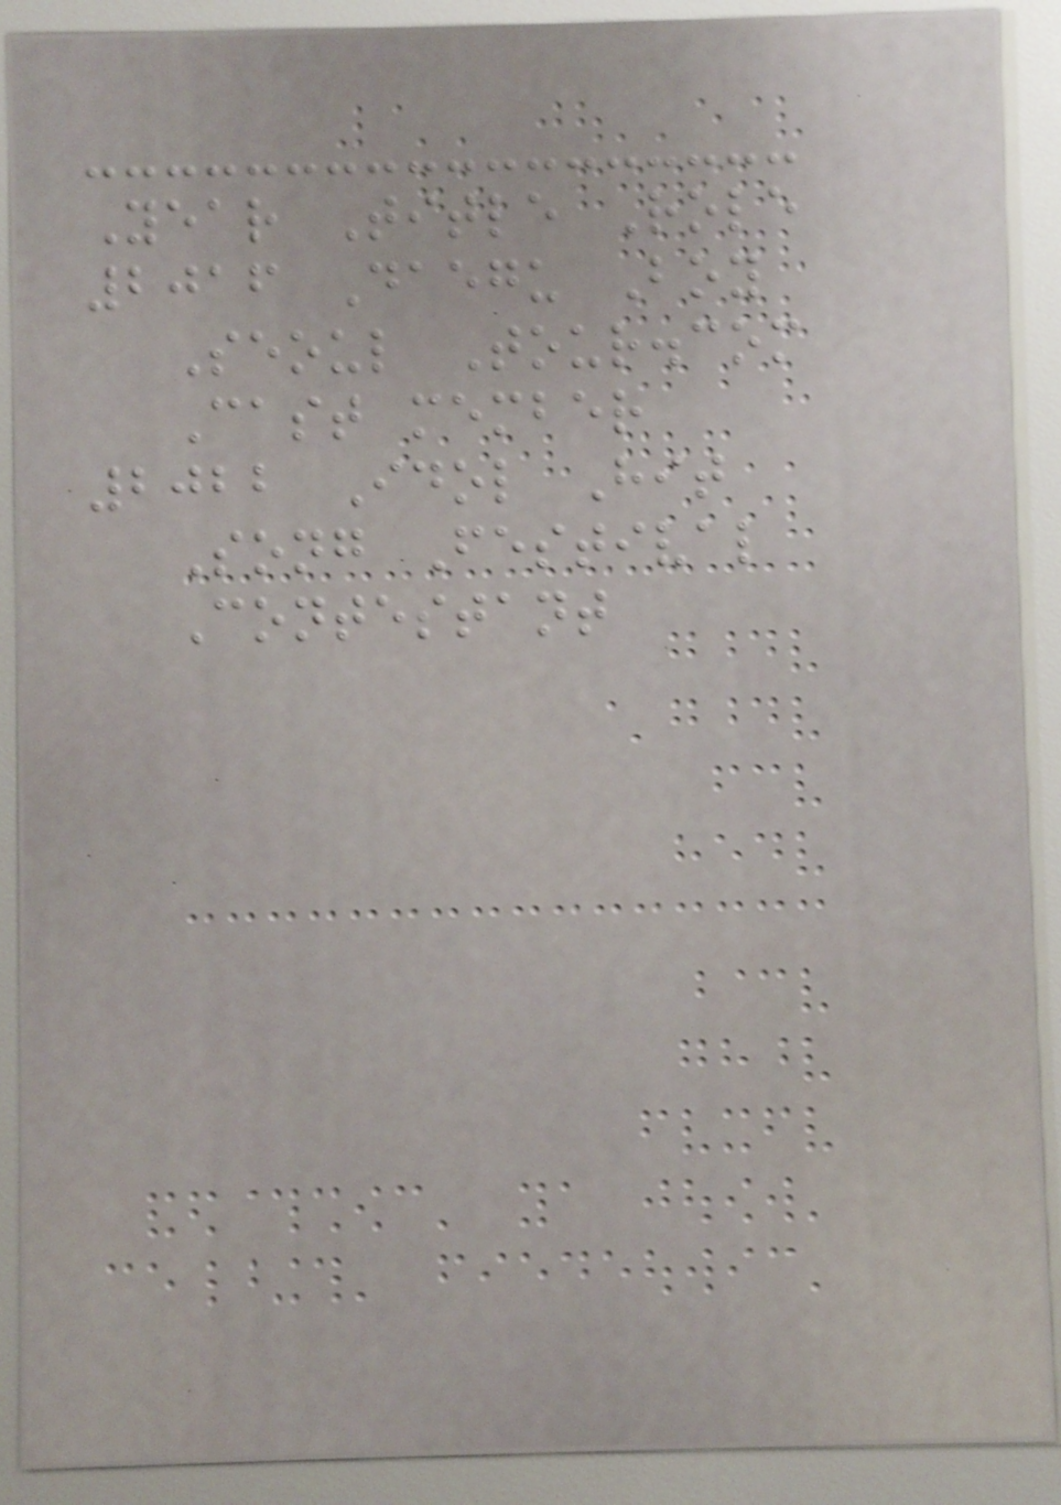Year Title Role
2016 Daegu Boy
Seoul Tour.com
Cast member
2022 Idol Hit
Song Festival
Contestant
